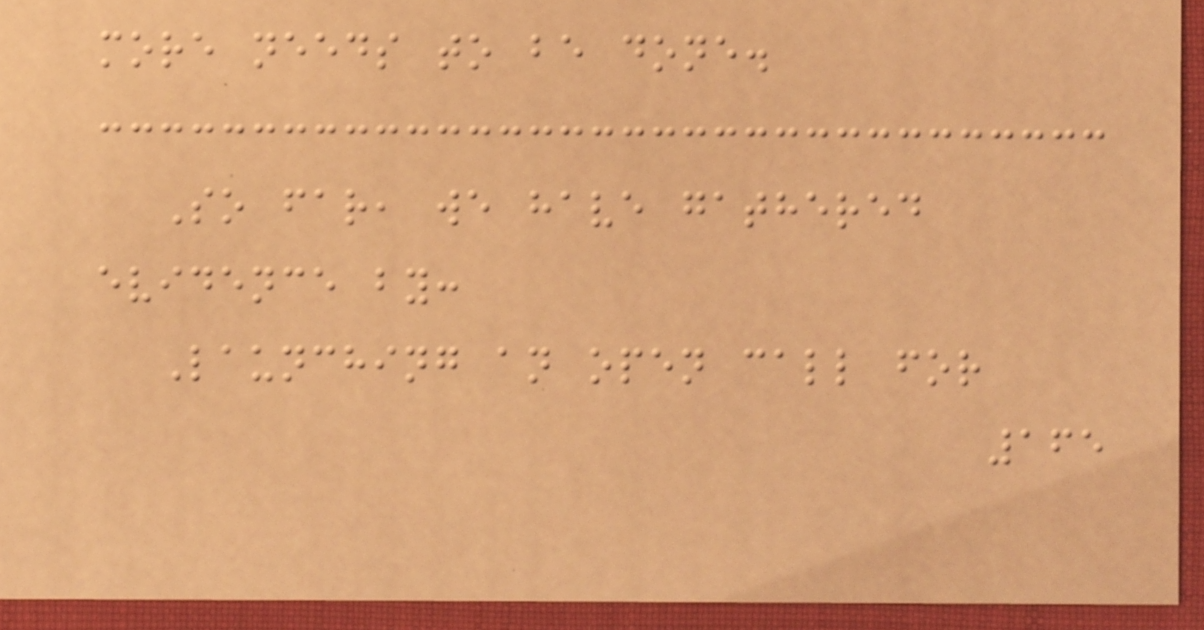more needs to be done.
So far, we have gathered
evidence by:
Launching an open call for
165
